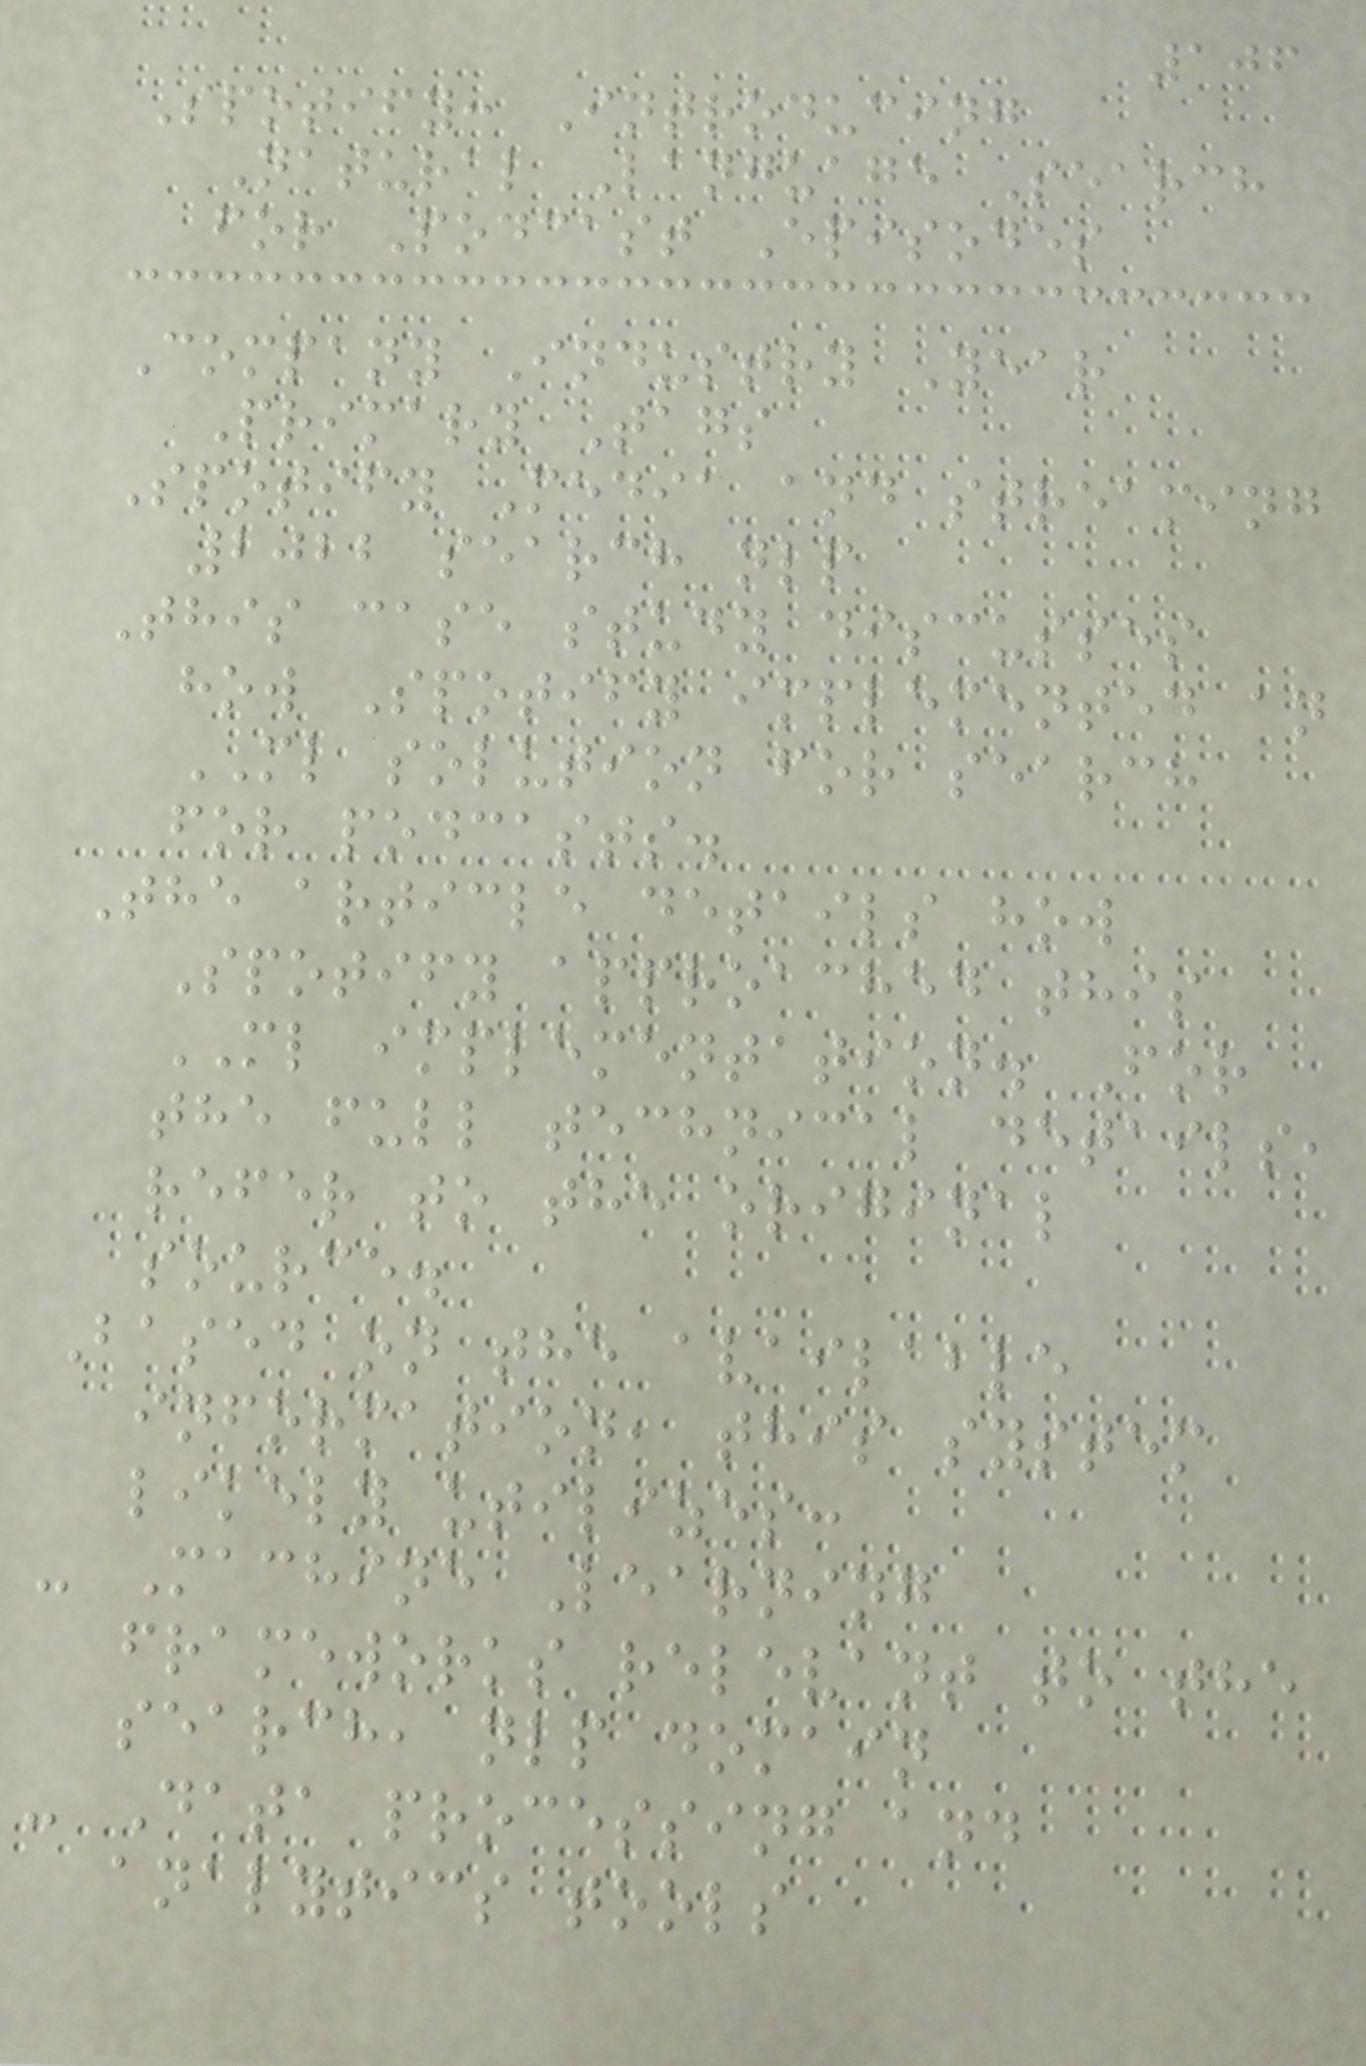106
Spotify: Introducing
Natural Language Search
for Podcast Episodes
Company Industry Year
Primary Tags
Spotify Media and streaming
2022 search nlp
This case study discusses
how Spotify implemented an
ML solution for search
for podcasts.
The article details how
Spotify approached this
ML implementation. For
the full technical details,
refer to the original
source.
Based on the available
information, this system
likely utilizes:
- Machine Learning
frameworks relevant to the
search, nlp domain
- Data processing and
analytics tools
